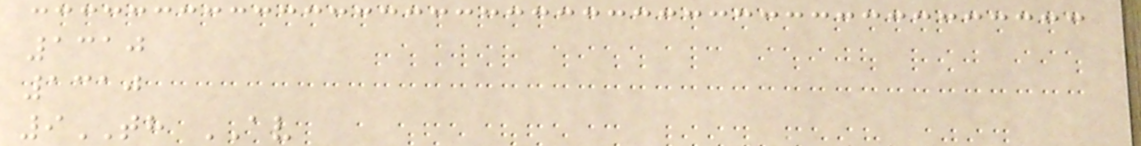1310
1310
9TH AV
